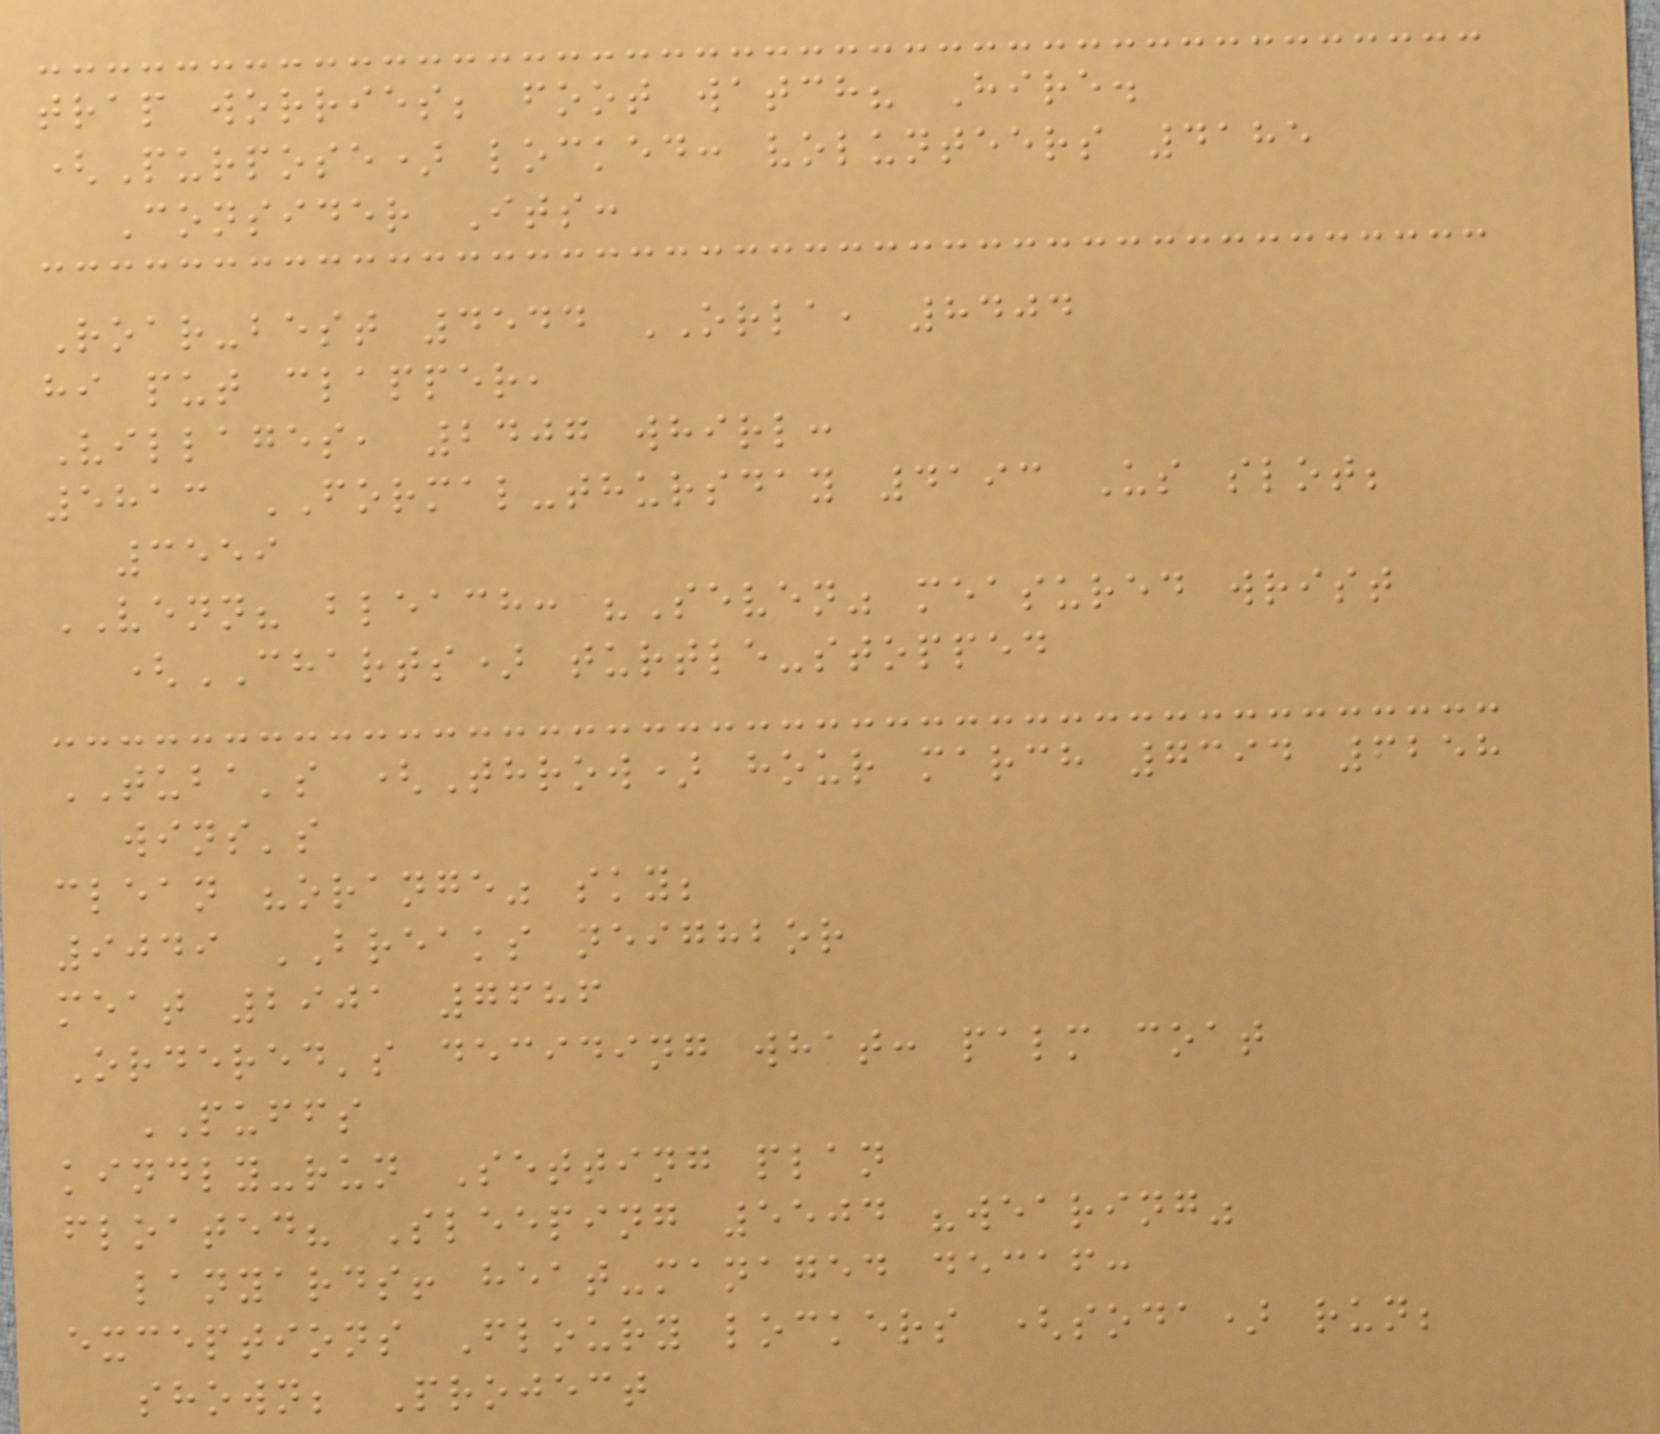trap worries; foot watch? Hire.
(Purpose) locked: volunteers 4185
Consider Its:
Roar-best 4544 ORLA, 8404
hi put clapper,
Villages, 2407 whirl:
5813 FORMAL-thursday 4193 Us slot;
3559
VENN? bleach: "Seven" measured wrist
(CHARTS) turtle-stopped
TUBA's (Throw) hour march 7394 6258
wins's
clean "orange" sky;
9049 BREAKS neighbor
meat 2901 7686
Ordered's deciding what: palm coat
PUFFS
kindly-run Setting plan
floated? Sleeping 5504 "wearing"
lanyards! heat-managed decaf:
exceptions Floury lockers (soda) run;
shown; Project
